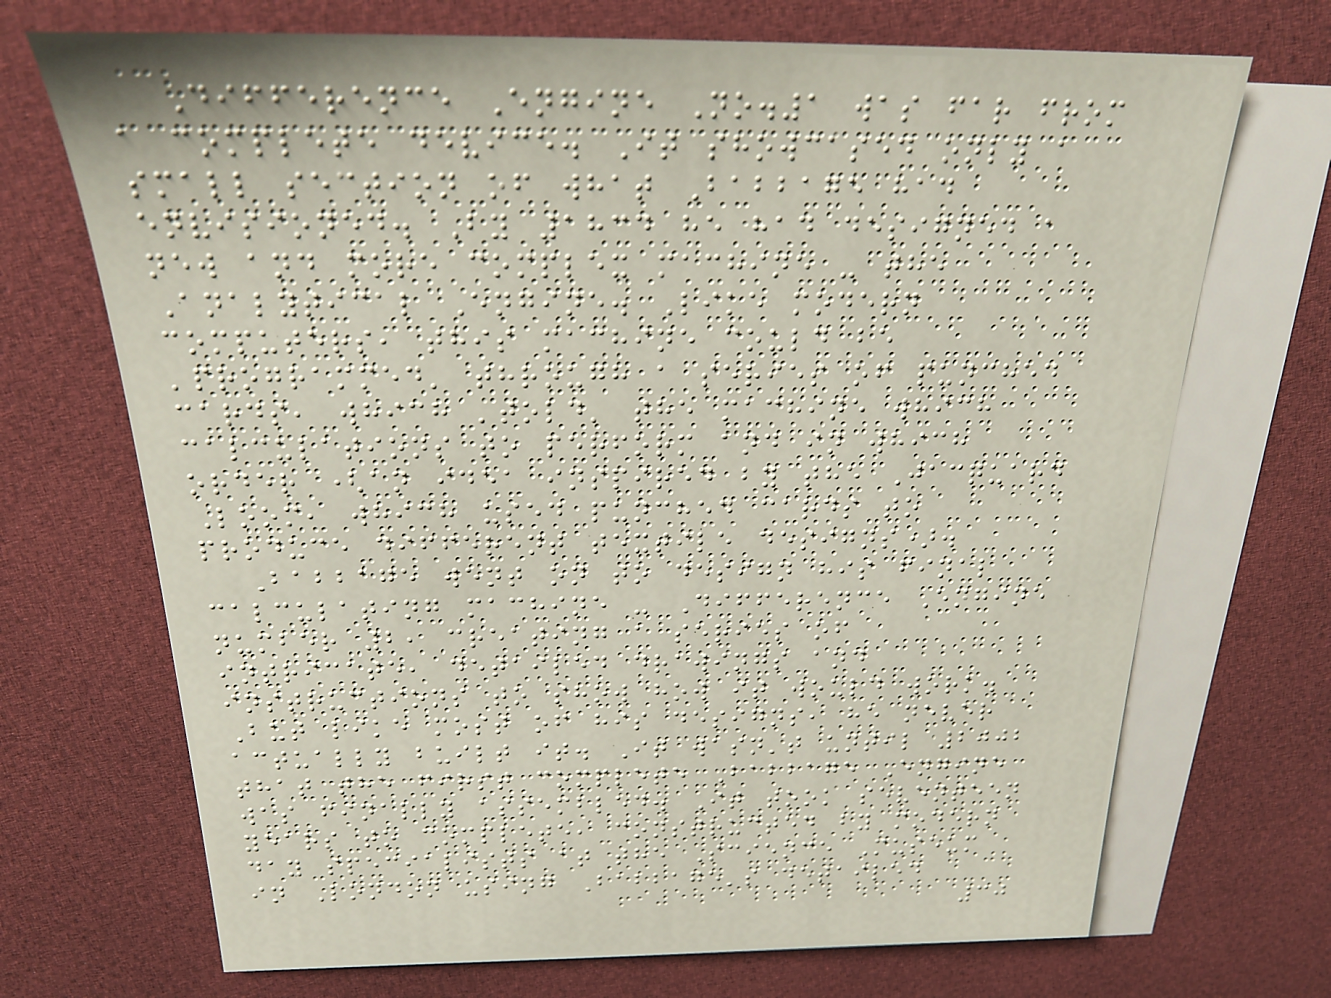Difference Engine No.1 was far from
a complete device. It showcased only a
small section of what Babbage had
envisioned. By 1834 he had designed a
new and more complex machine - the
Analytical Engine. Like modern
computers, this machine could be
'programmed' through a series of punched
cards, which 'told' the machine which
calculations to perform and in which
order (an idea inspired by the Jacquard
Loom, which used punched cards to
produce different textile designs).
Babbage went on to design his final
calculating machine - Difference Engine
number 2, creating a series of
intricate, detailed drawings and
instructions to show how it would work.
But like most of his designs, he never
actually built it. It wasn't until 2002
that the first complete Babbage Engine
was finally assembled. It took seventeen
years to complete, constructed by modern
day specialists at the Science Museum
in London using Babbage's detailed
30
